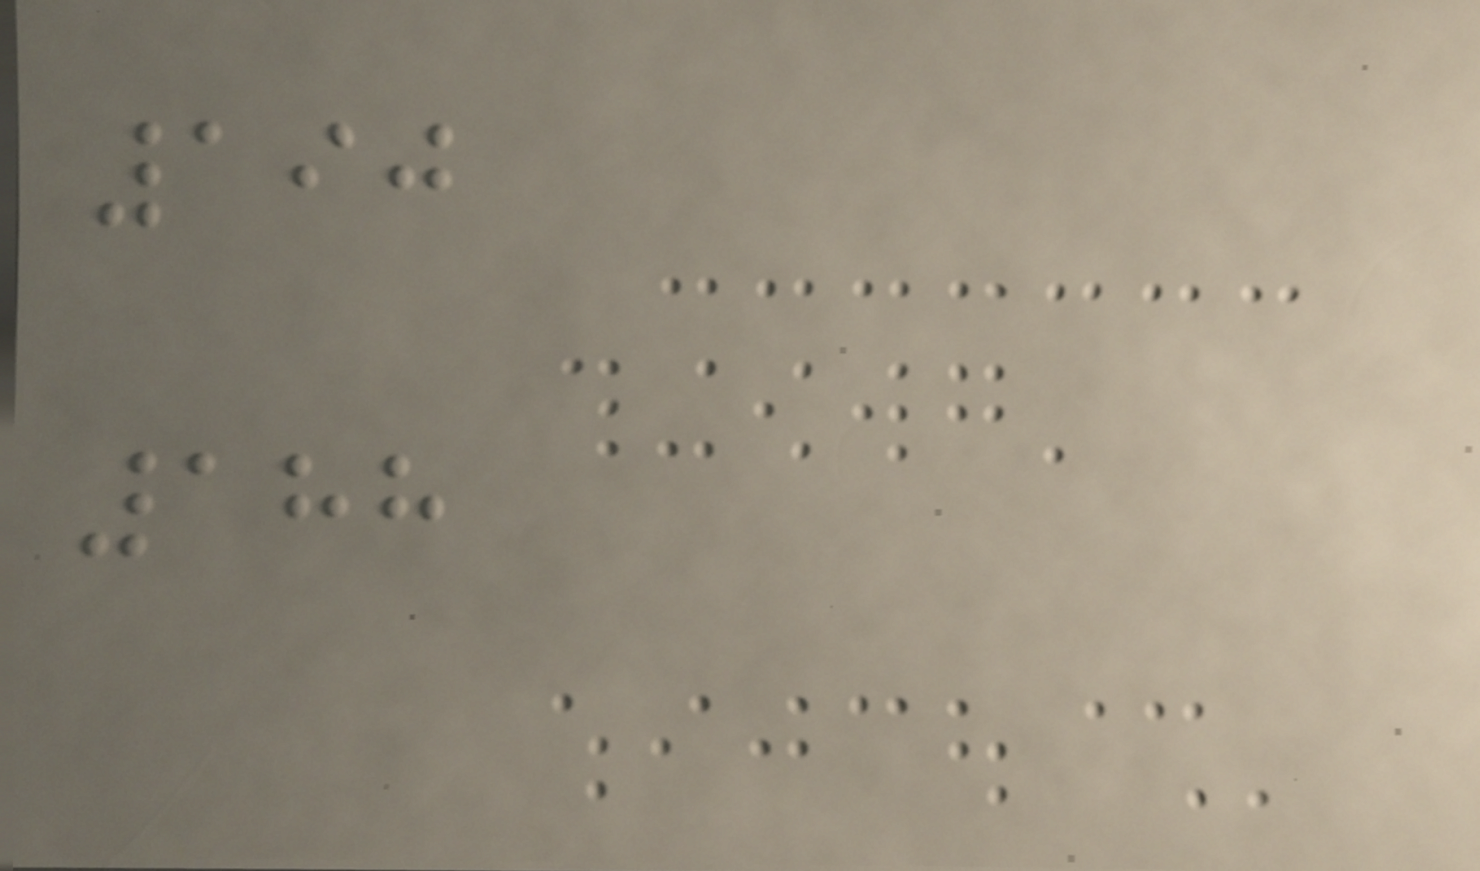190
188
